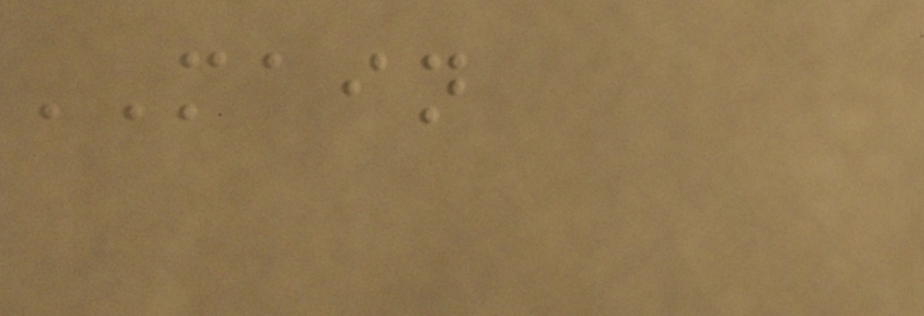MAIN
